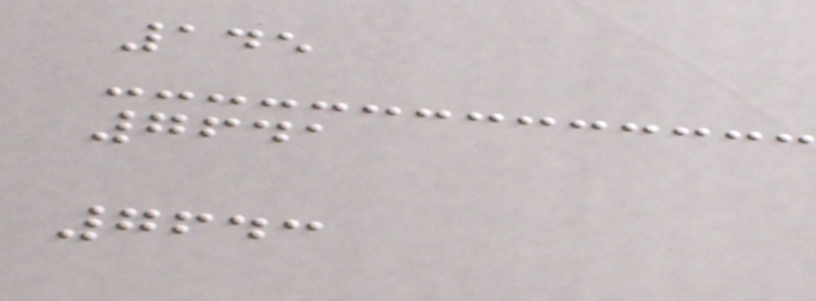145
7641
7643
